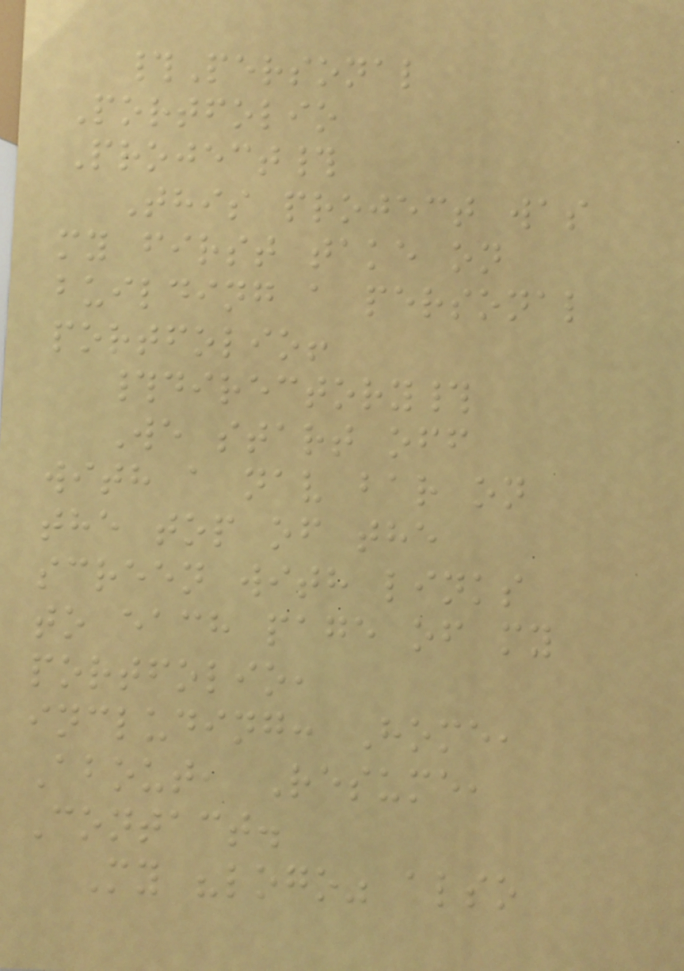#Personal
Portfolio
Project#
This project was
my first take on
building a personal
portfolio!
#directory#
We start off
with a nav bar on
the top of the
screen with links
to each page of my
portfolio,
including: Home,
About, Resume,
Contact.
My "logo" also
